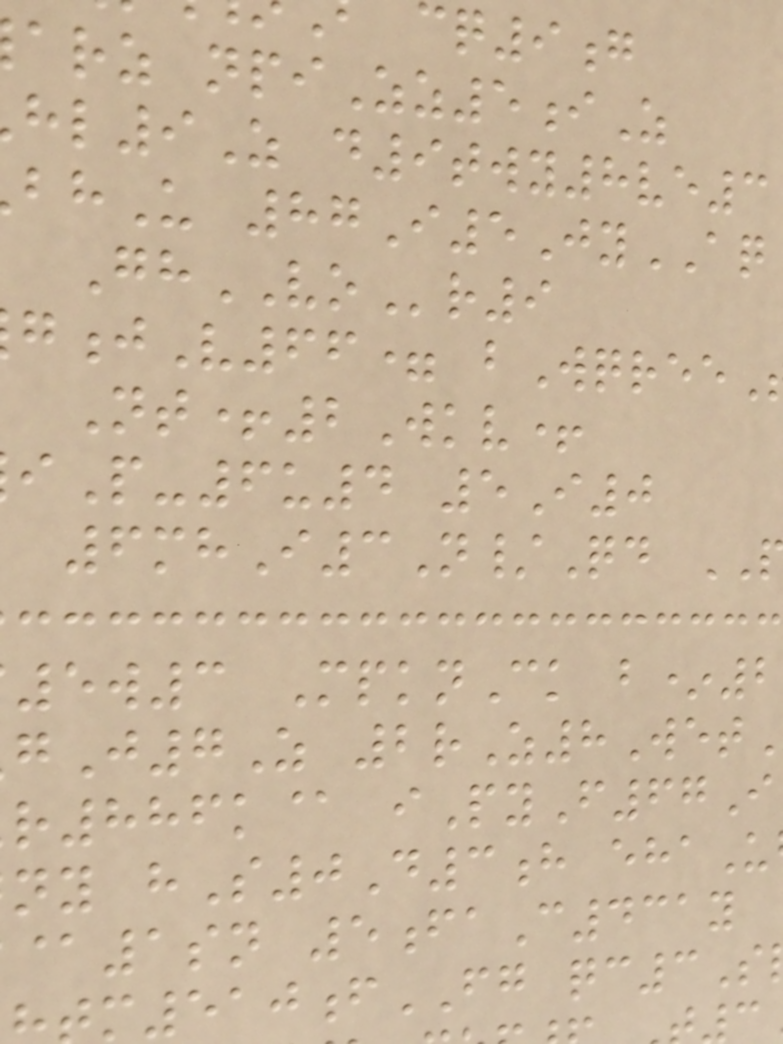cq9g
arz npiZz5iZ
l9Z d9twy8ve3
hU 87I5JyAQ
GhVOr9
jV66= bWqree
Nt+2Wkv+
P-6u4 5I0
6mhI3N/Qd
5w3 MpknCk b*2
gJ7Z 2rZ8Wet
r886k@ iPyF67I
ny hS0D3h ehaU
@1sn 5faC431y
m510fFG qc3S
